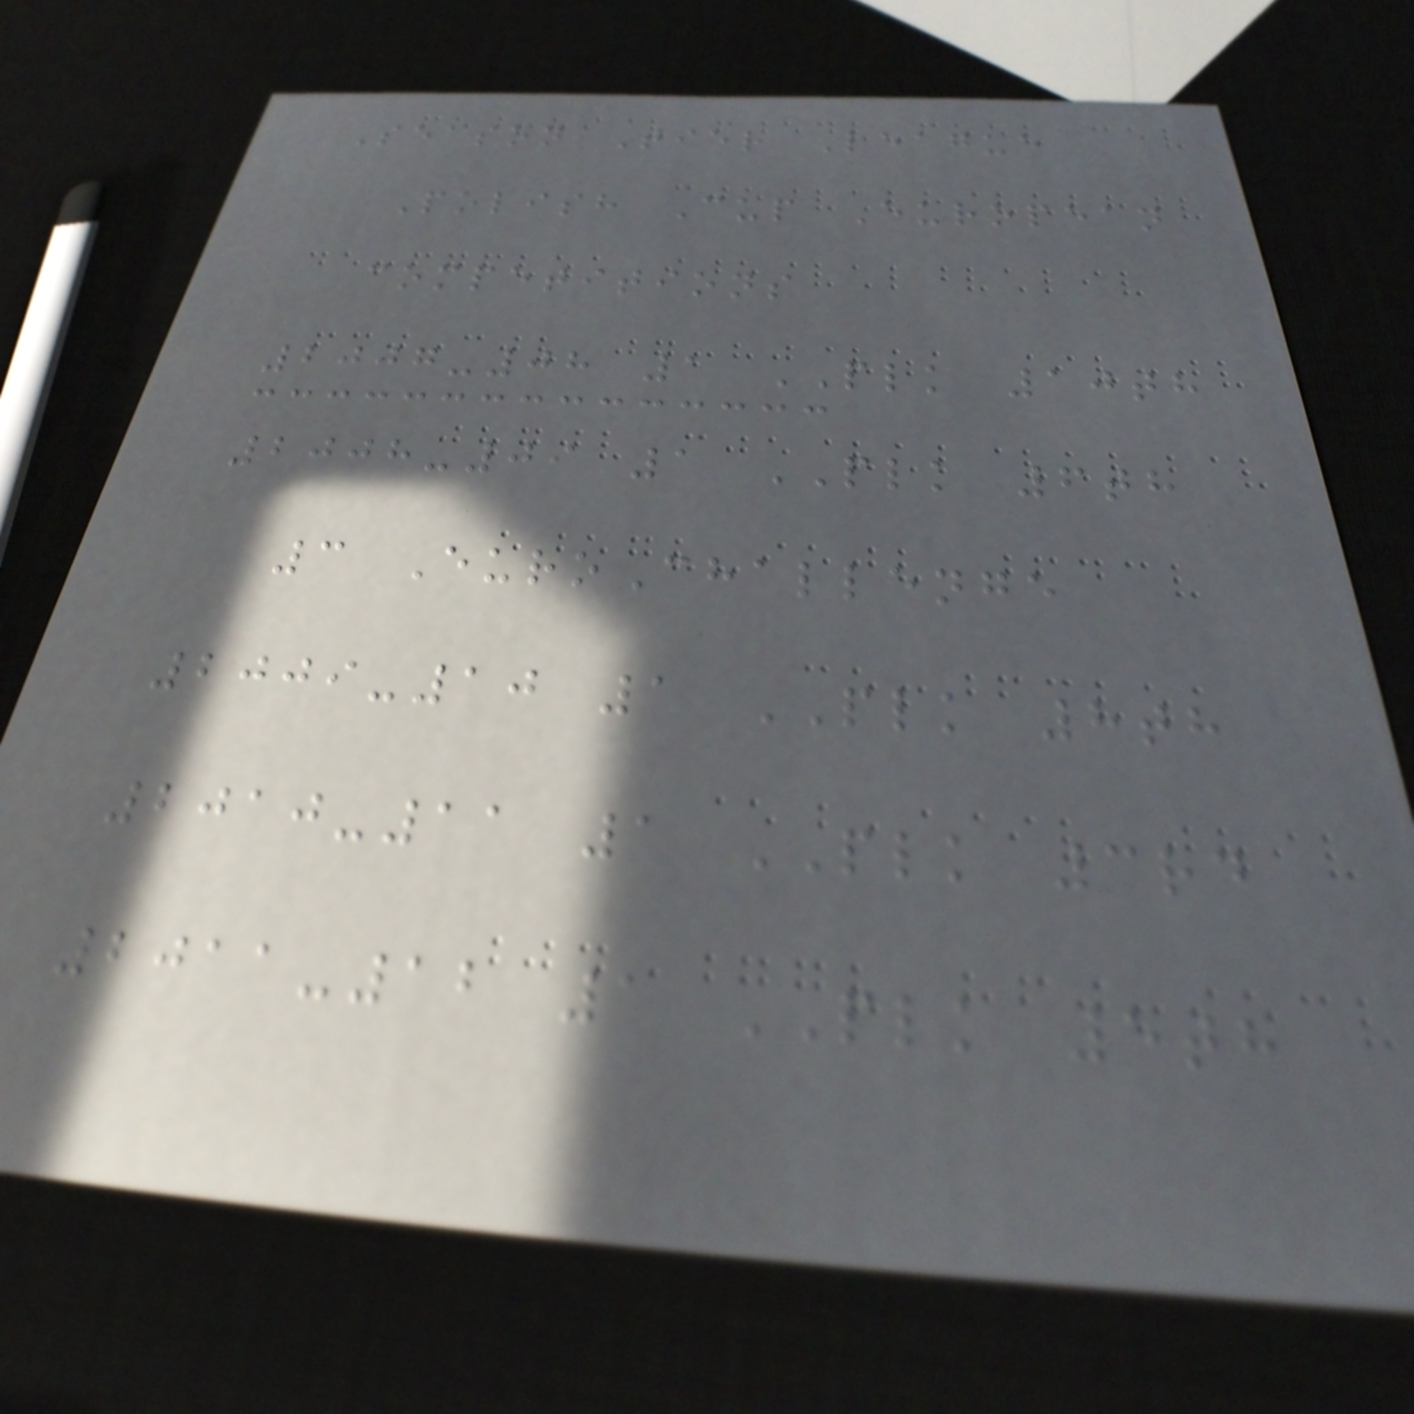Season Tier League
Polish Cup European
competitions
2007-08 1 PLK 10th
2008-09 1 PLK 6th
3 EuroChallenge
2009-10 1 PLK 8th
2010-11 1 PLK 3rd
2011-12 1 PLK 5th
